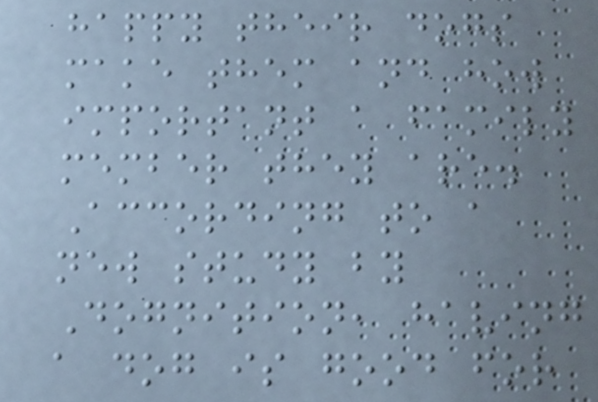happy their dogs
make them and how
important a family
member they are.
According to a
new study by
Dognition, having
a dog is good for
